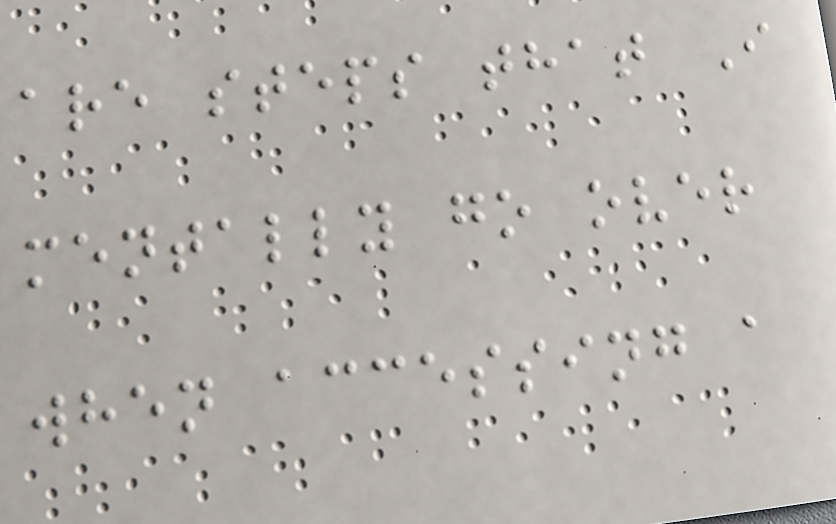are steps that I
mentally go over
when accessing a
